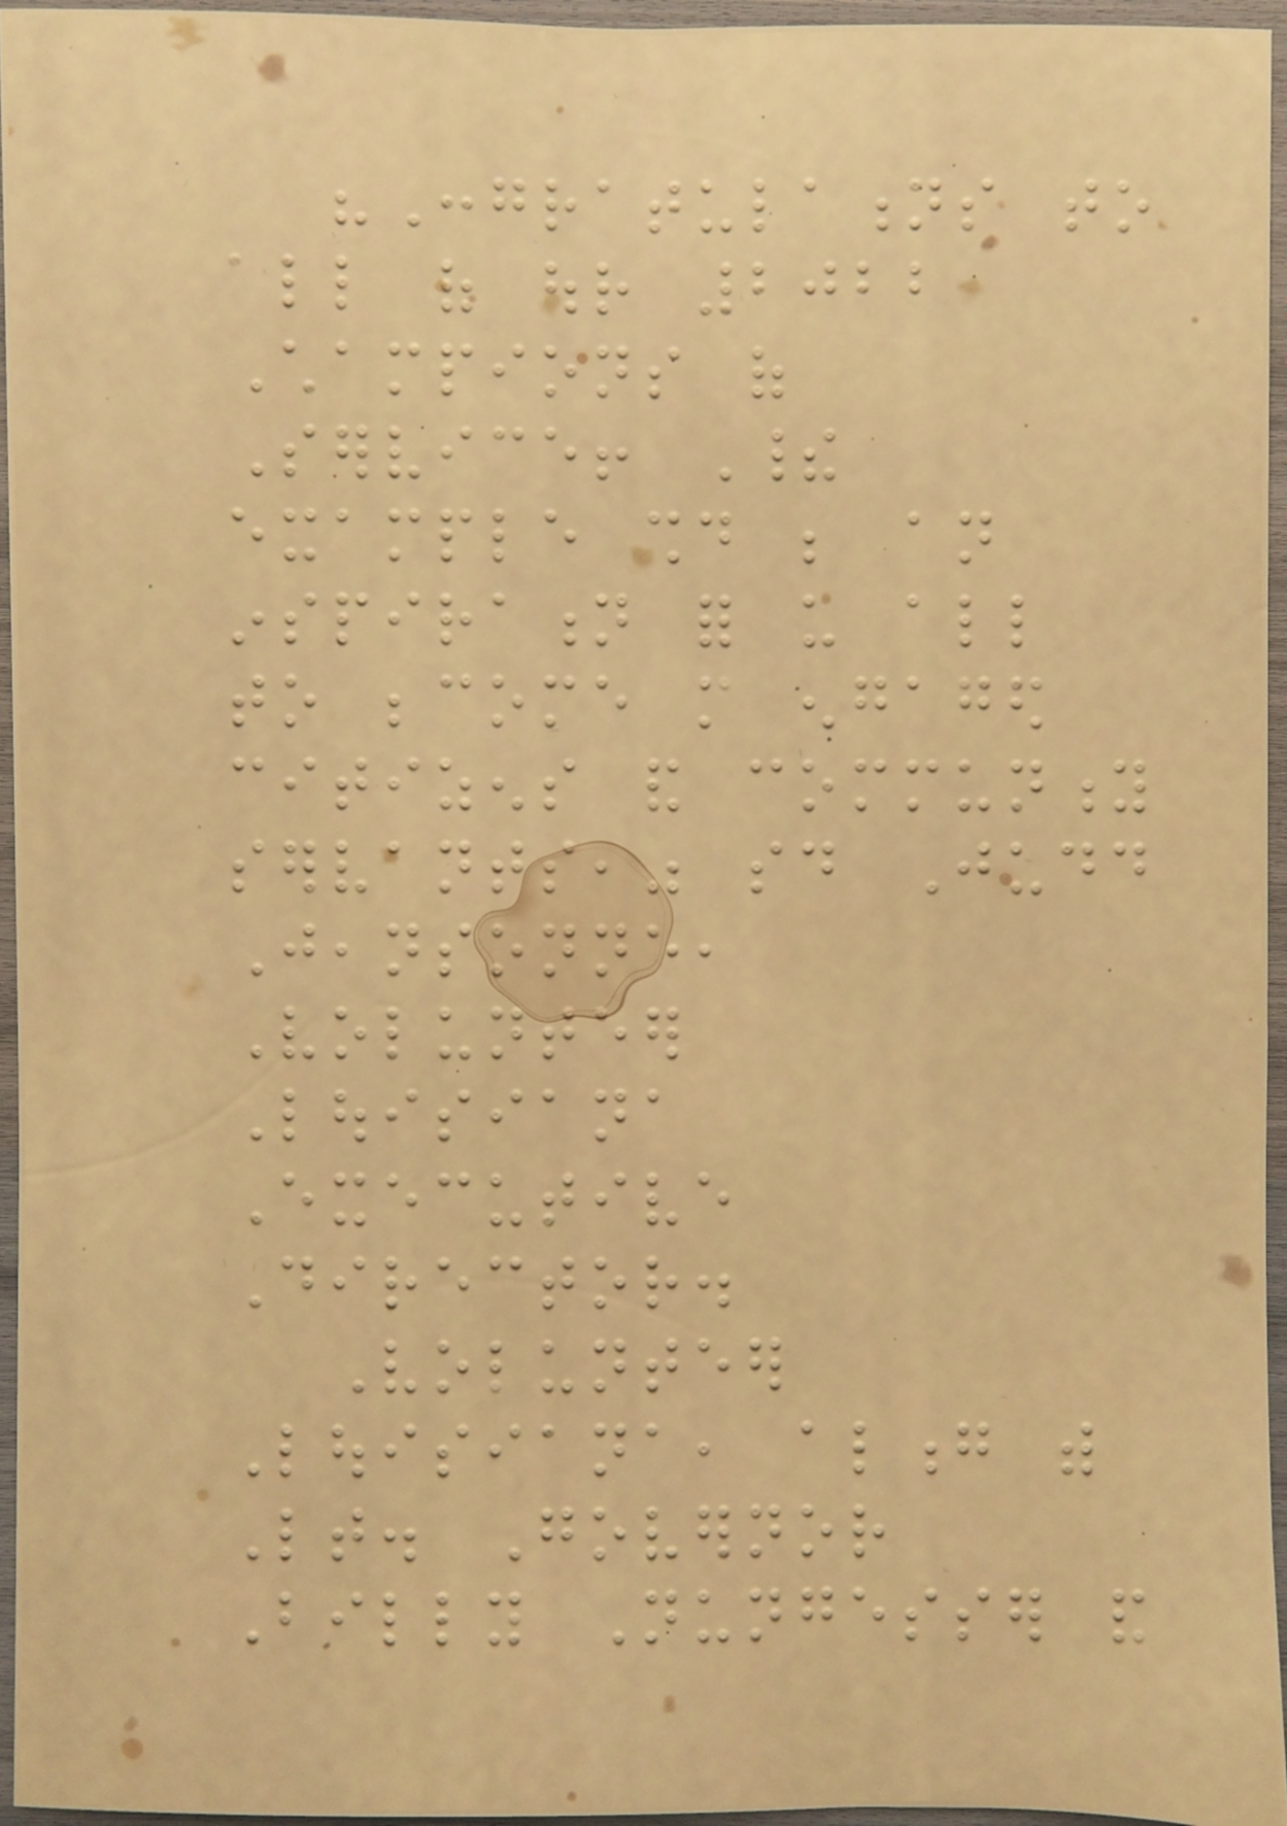"Congratulations to
all of our 2022
Champions of
Service! Their
example should be an
inspiration for us all
to become more engaged
citizens and community
servants," said Judd
Jeansonne,
Volunteer
Louisiana
Executive
Director.
Volunteer
Louisiana, along with
Lt. Governor
Billy Nungesser and
